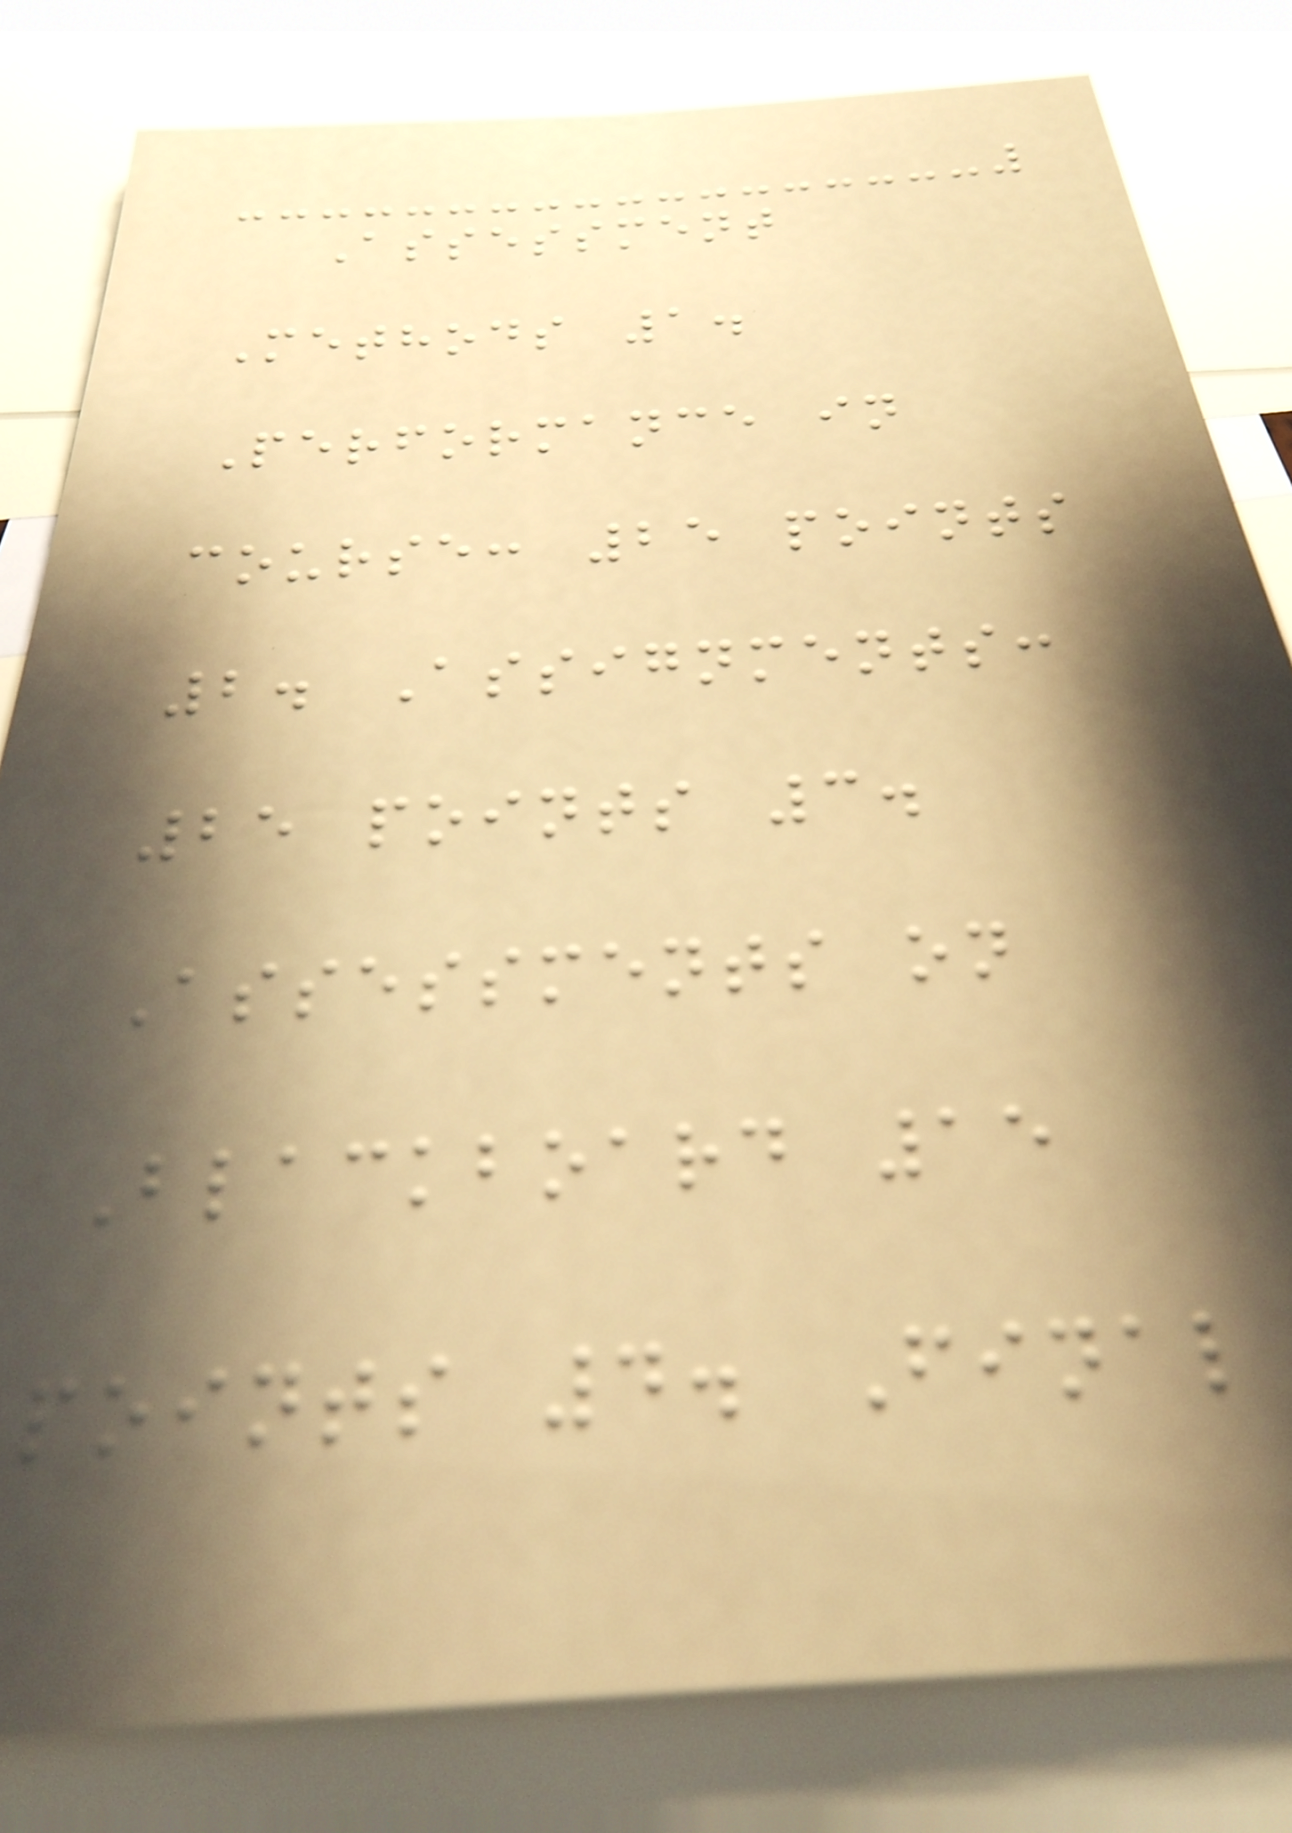Assessment
Methods 1.
Performance in
course: 25 points
2. Assignments:
25 points 3.
Assessments on
Blackboard 15
points 4. Final
